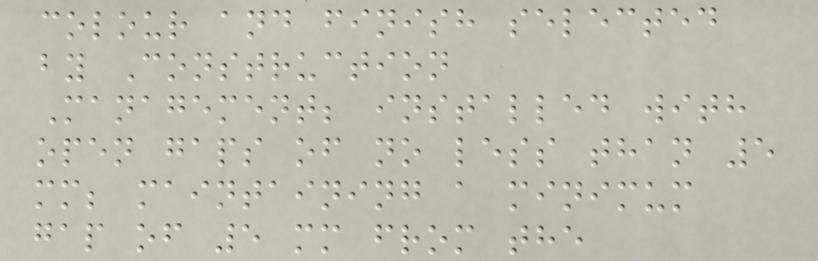colour and finish selected
by Construction
Management; installed with
open gaps of no less than 5
mm; maintaining a minimum
gap of 5 mm from the
